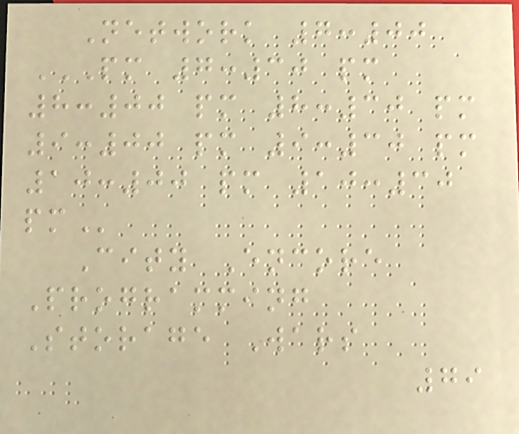Network 7:00
PM 7:30 PM
8:00 PM 8:30 PM
9:00 PM 9:30 PM
10:00 PM 10:30
PM
City Encore
Programming
Storage Wars
79
